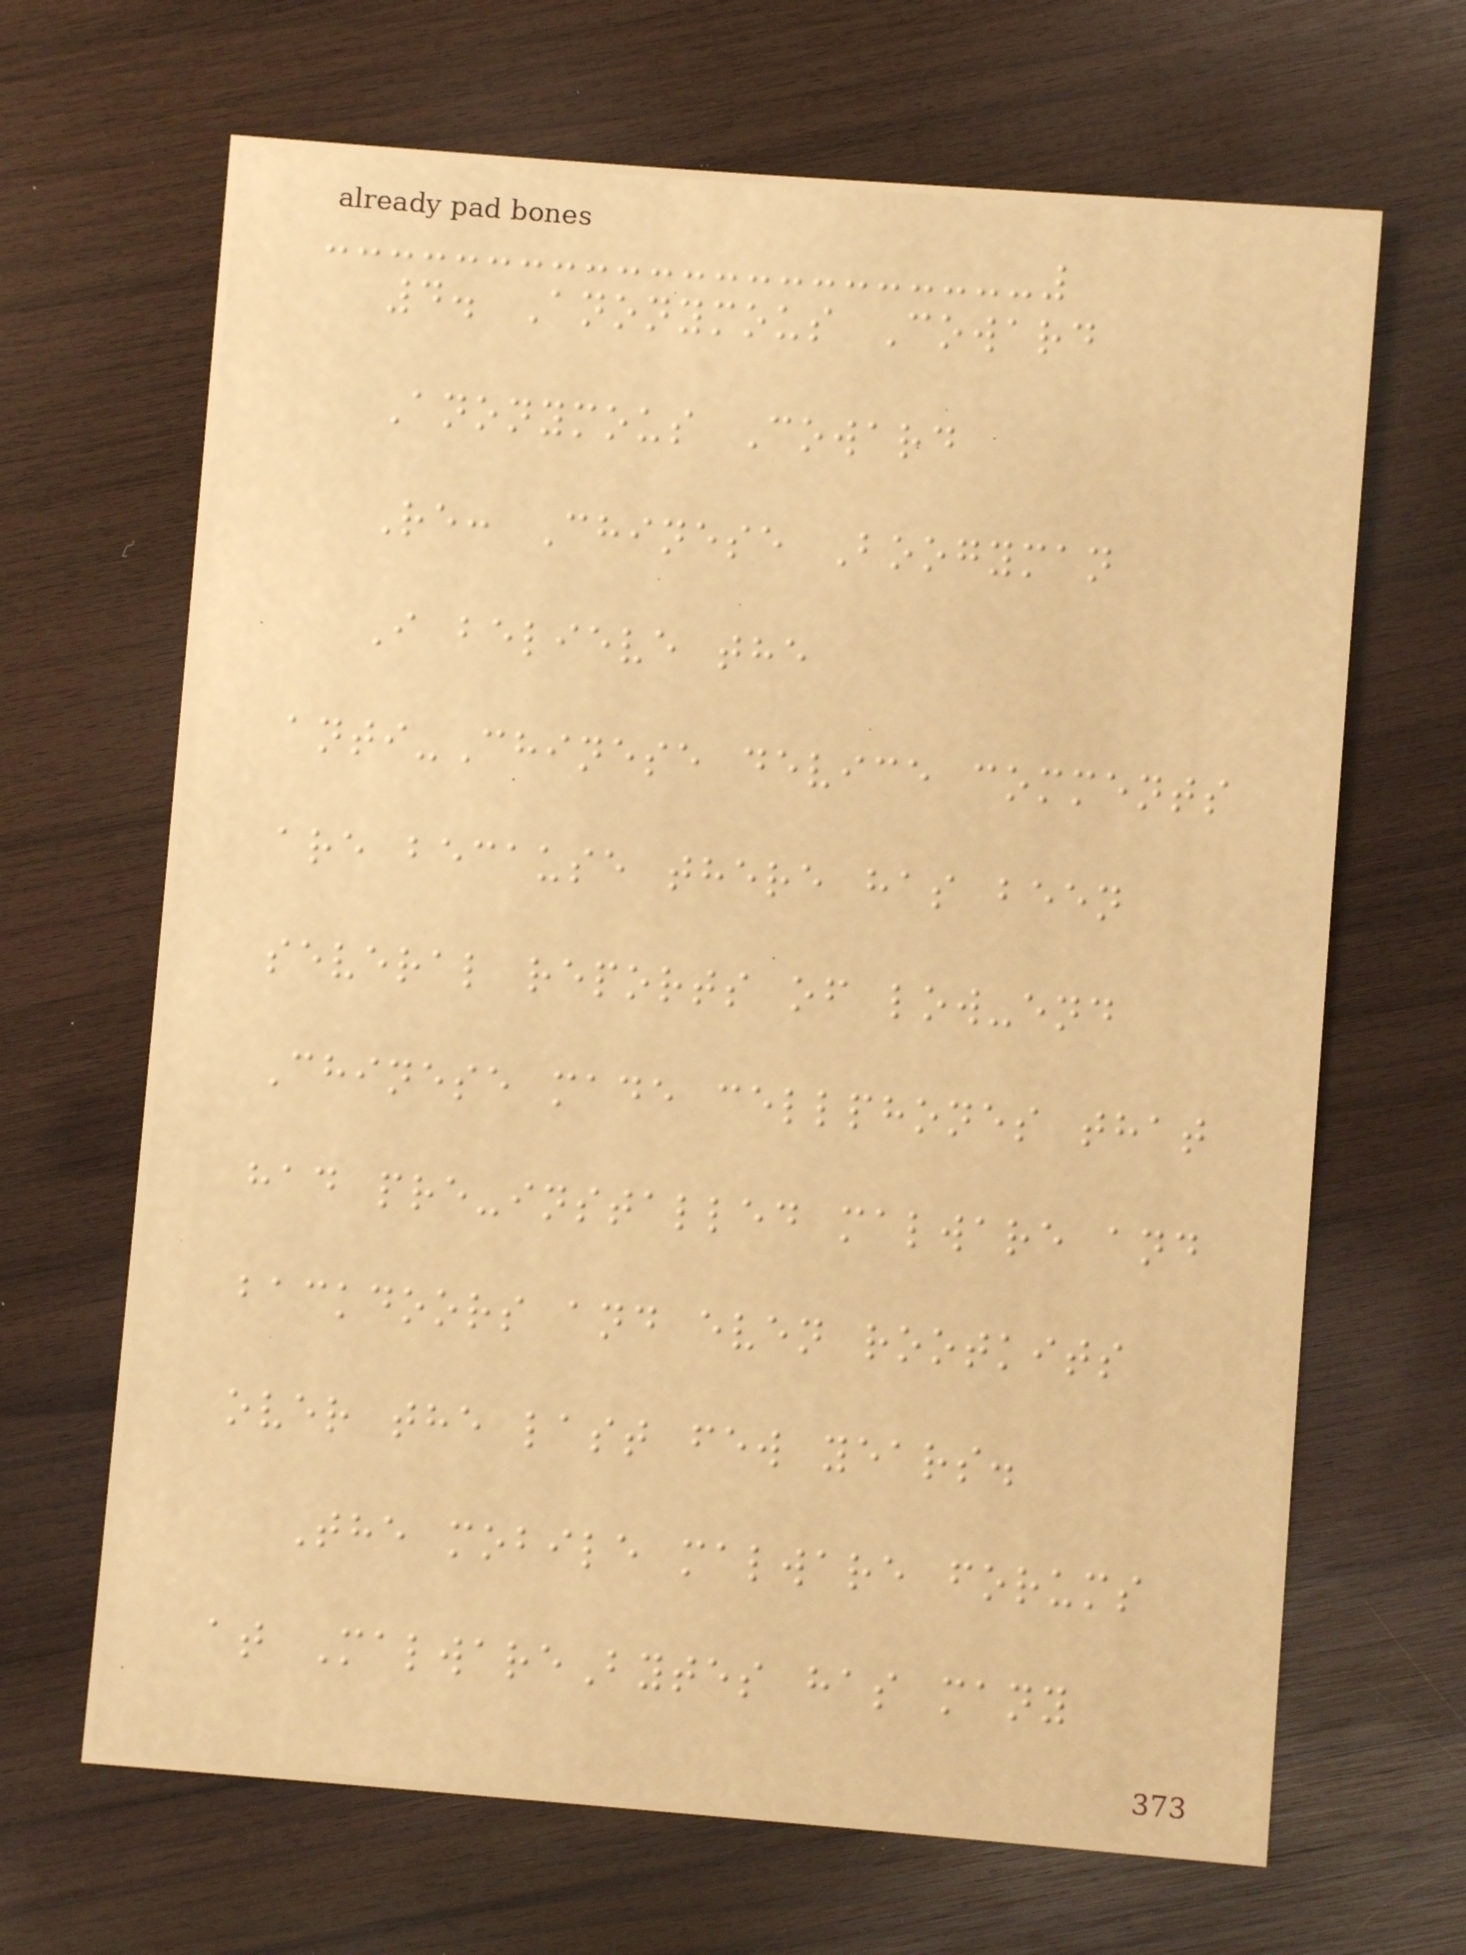4. Anonymous Coward
Anonymous Coward
Re: Chinese Boogyman
I believe the
anti-Chinese device comments
are because there has been
several reports of low-end
Chinese made cellphones that
had pre-installed malware and
backdoors and even rootkits
over the last few years.
The mobile malware forums
at MalwareBytes has many
